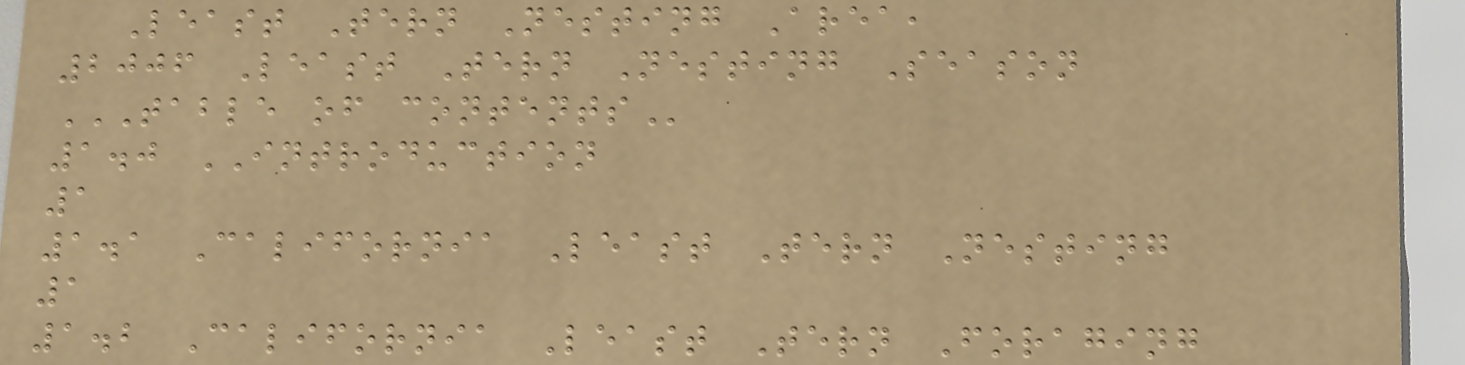Least Tern Nesting Area,
2006 Least Tern Nesting Season
TABLE OF CONTENTS
1.0 INTRODUCTION
1
1.1 California Least Tern Nesting
1
1.2 California Least Tern Foraging
